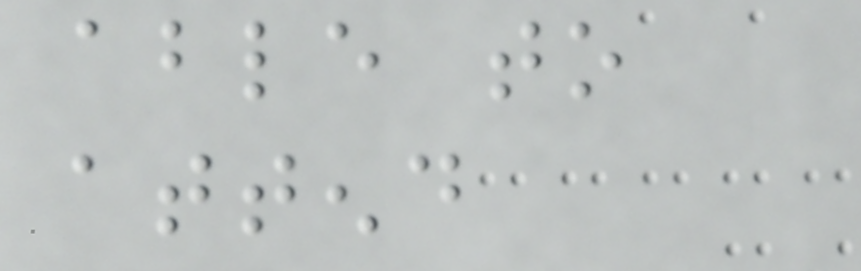able to
attend
